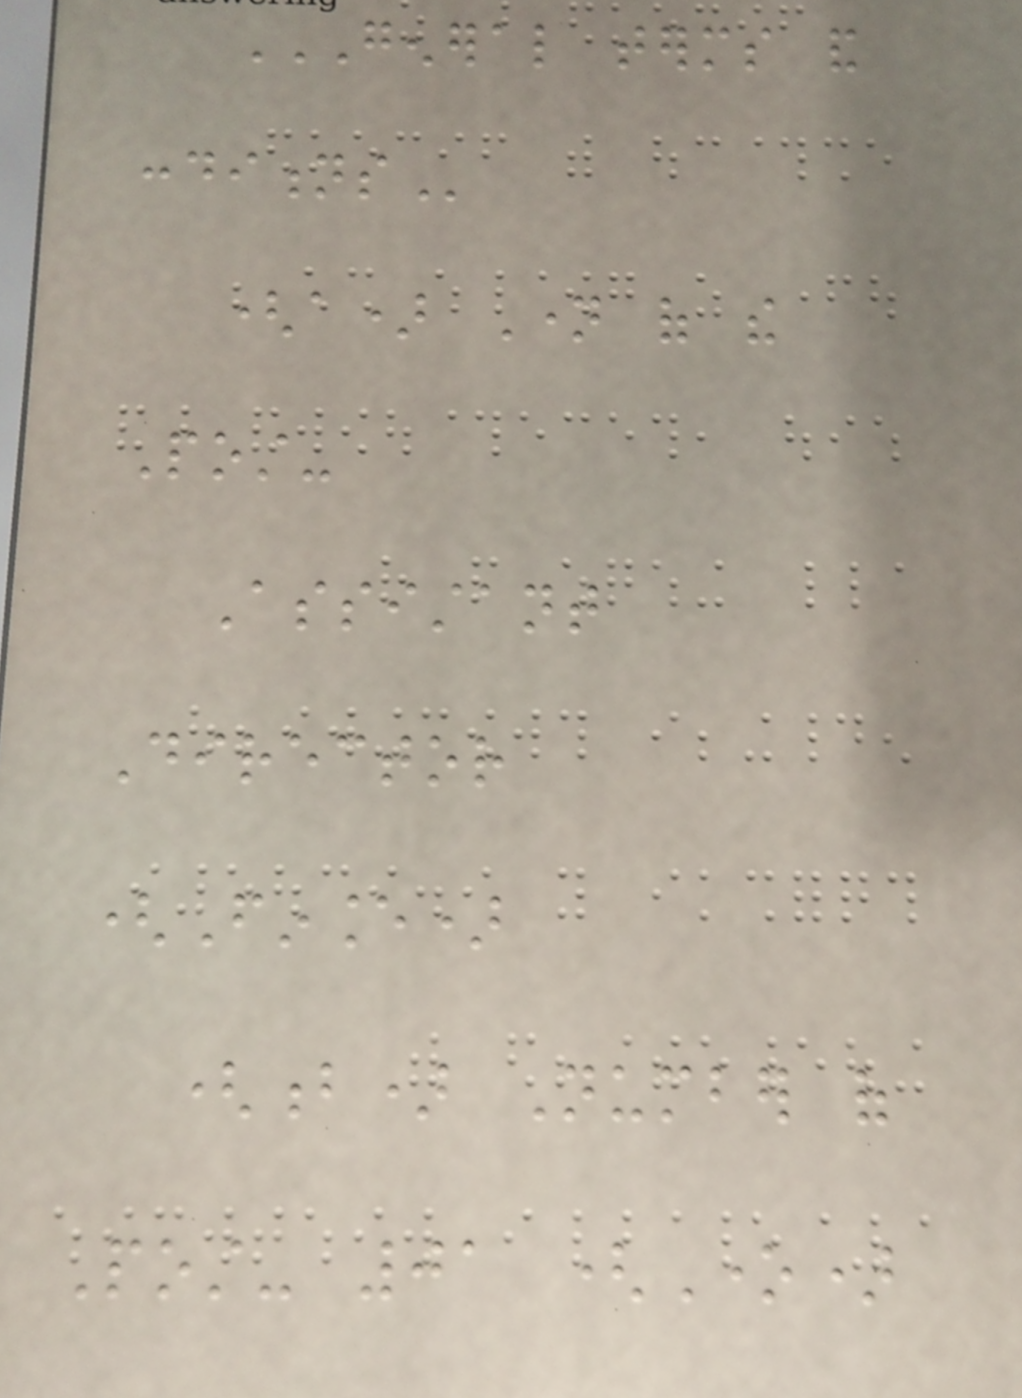GENERAL TERMS AND
CONDITIONS
(a) Name of the
Post-
Assistant
Director
(Finance)
(b) Number of
Post- 01 (One)
